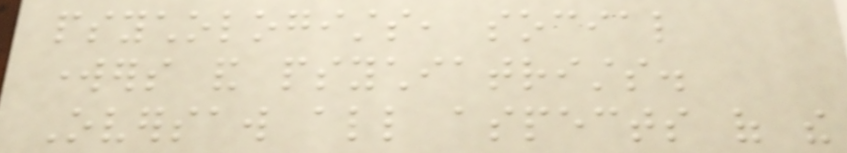psychologists, social
workers and psychiatrists.
Oversaw all aspects of the
